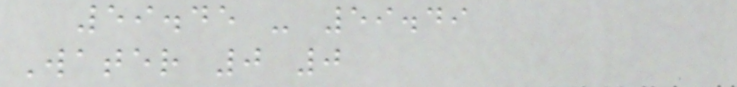59.45 - 59.49
Water 0 0
